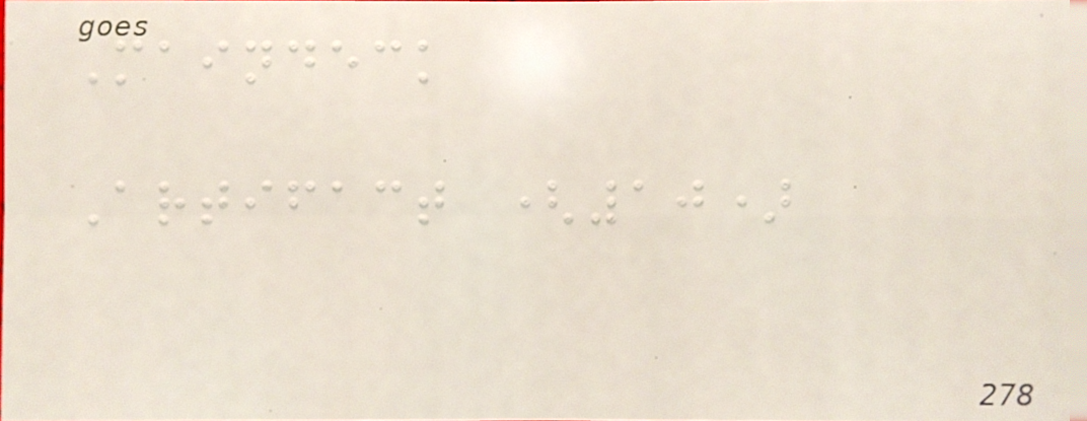Maindeck
Artifact (10)
